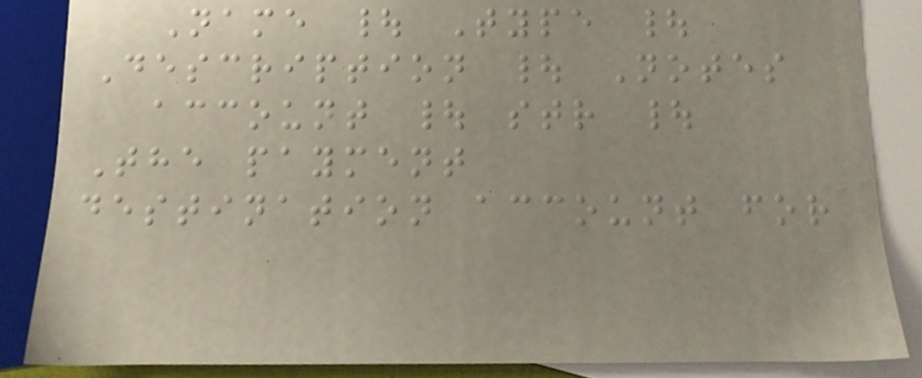Name | Type |
Description | Notes
account | str |
The payment
destination account for
